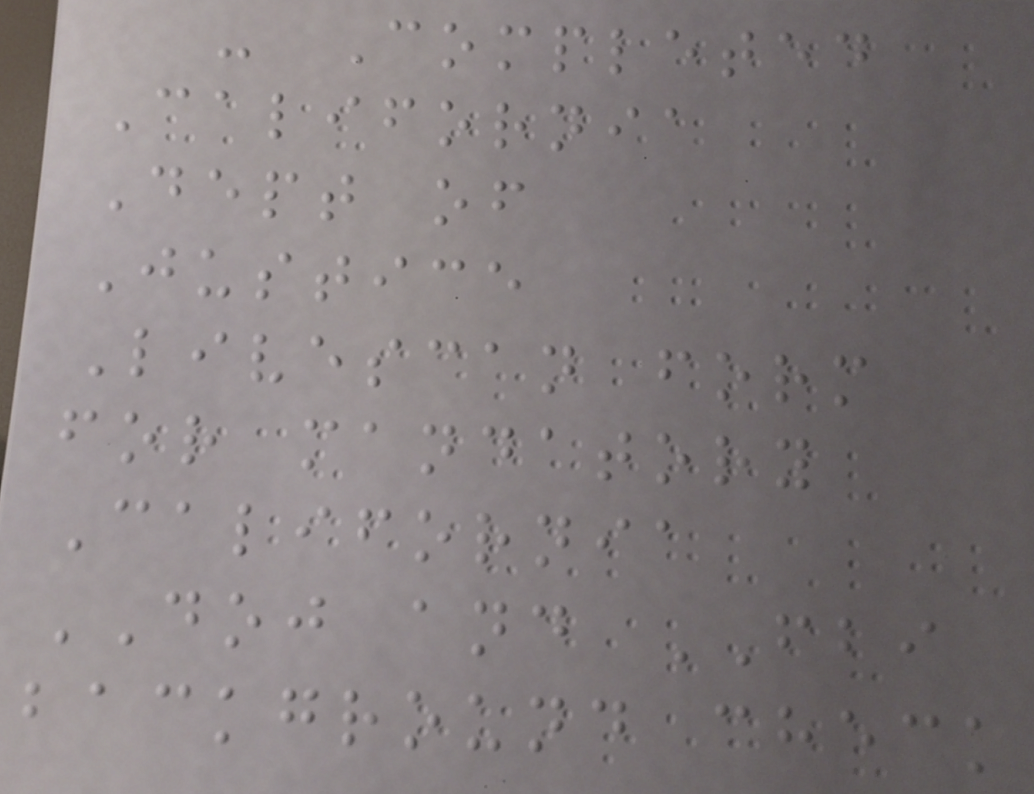- Completed
California
Dept of
Justice
Livescan form
for mandatory
California
DOJ and FBI
background check
